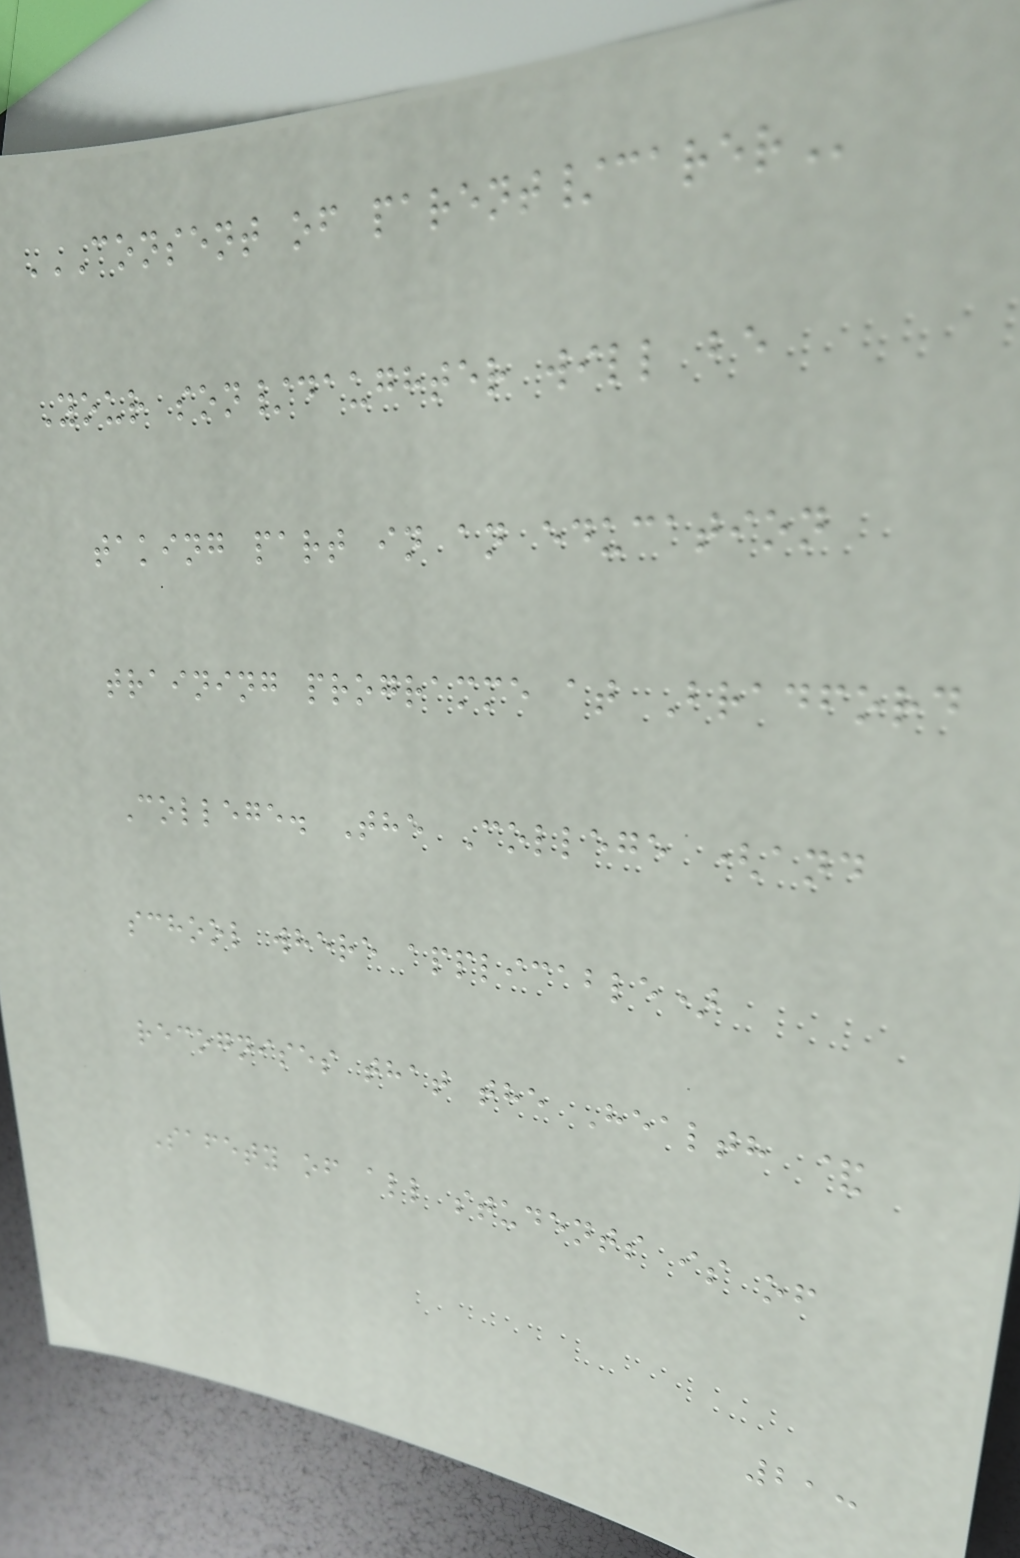CONSENT OF PARENT/CARER
Your son/daughter will be
taking part in an education
training programme at Bradford
College. The College (and
school where applicable)
recognises that the Health &
Safety of all students is of
213
